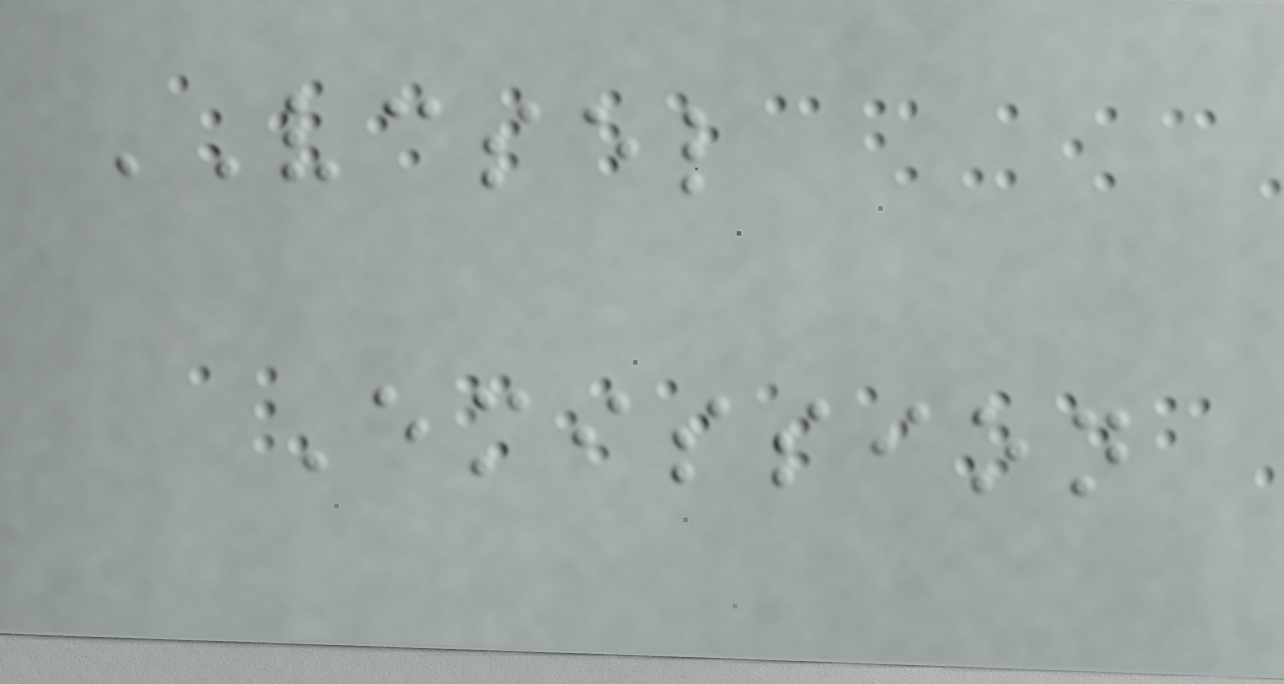VCSEL
Emission
